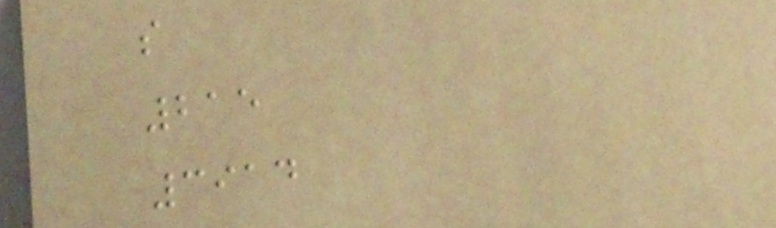s
215
3914
